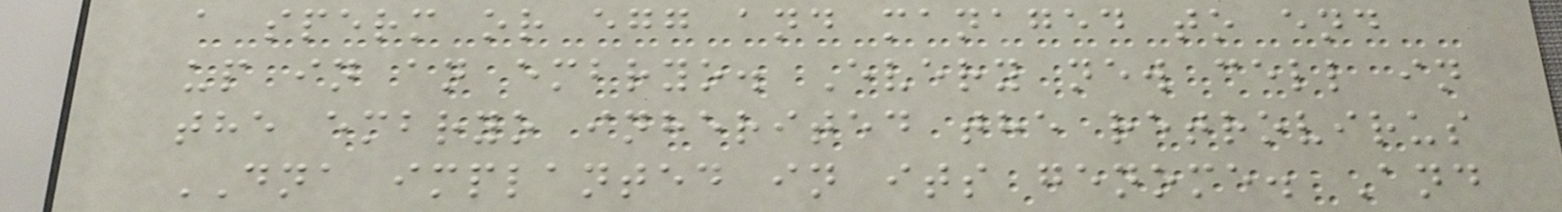a sperm or egg and managed to end
up in an embryo. Every new cell in
the embryo inherited the retrovirus
DNA implanted in its genome. And
